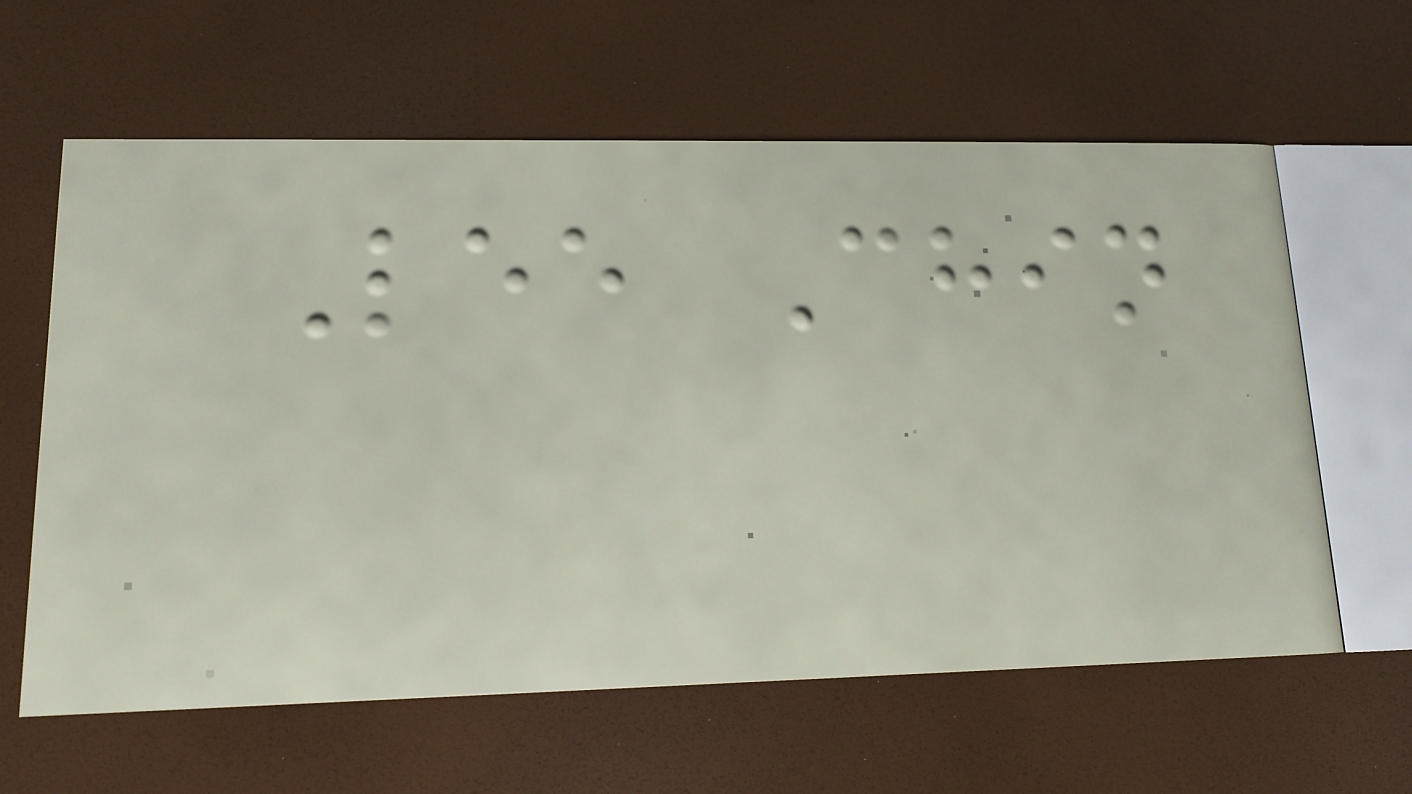Lee Chin
